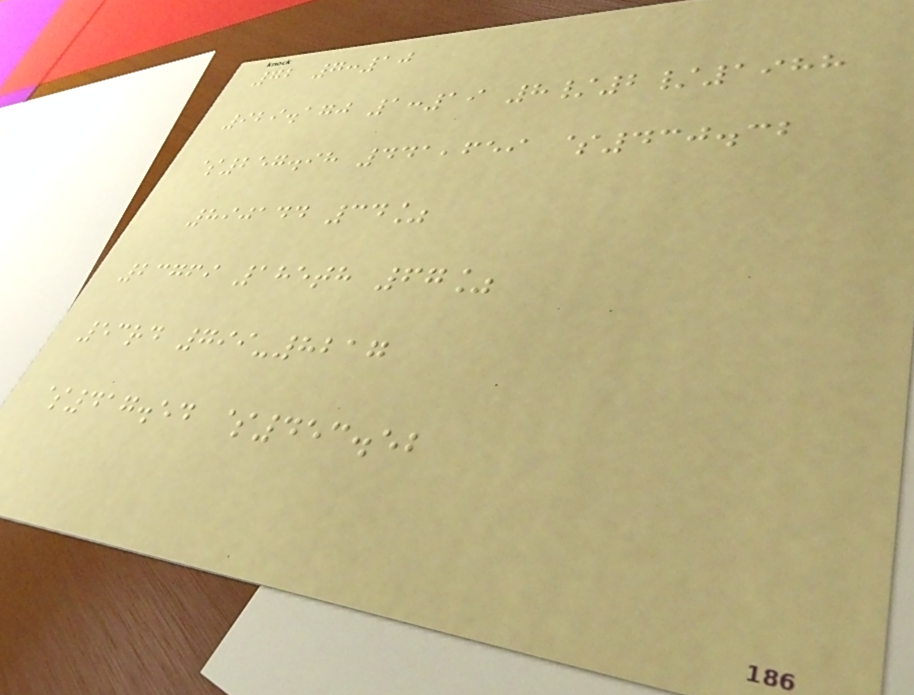72 7:10
929.170 1:19 8/2/1988
$257.98 441,659 $430.32
890144 34%
23769 185th 67%
53rd 799-8217
$417.54 $453.52
